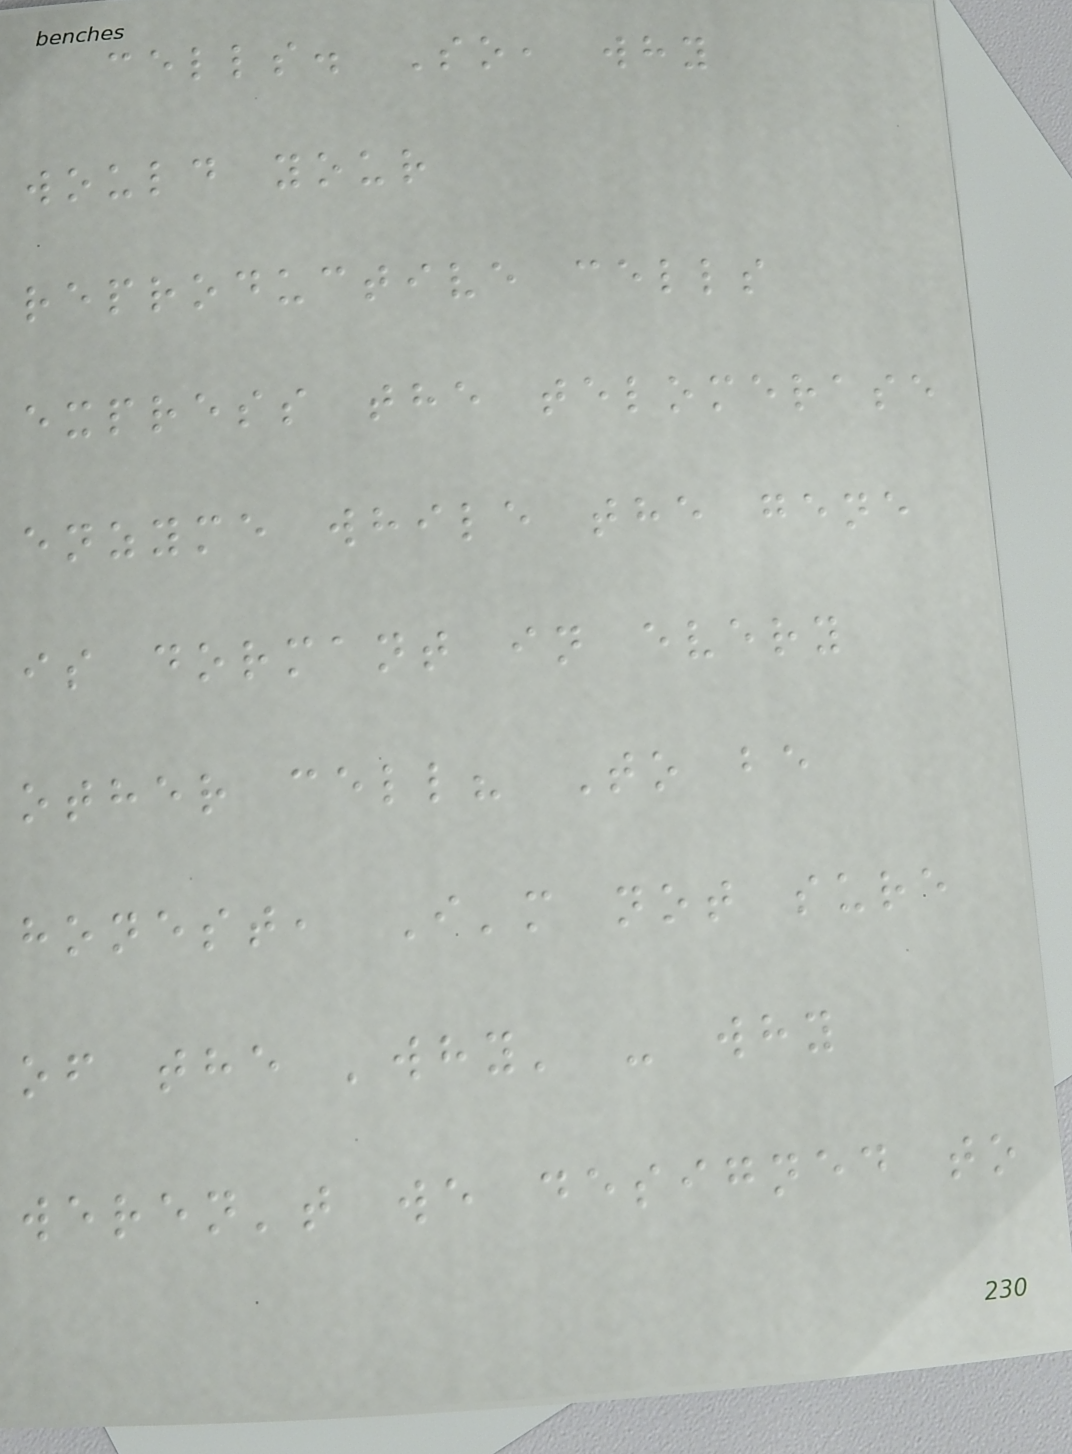cells. So, why
would your
reproductive cells
express the telomerase
enzyme while the gene
is dormant in every
other cell? To be
honest, I'm not sure
of the 'why' - why
weren't we designed to
